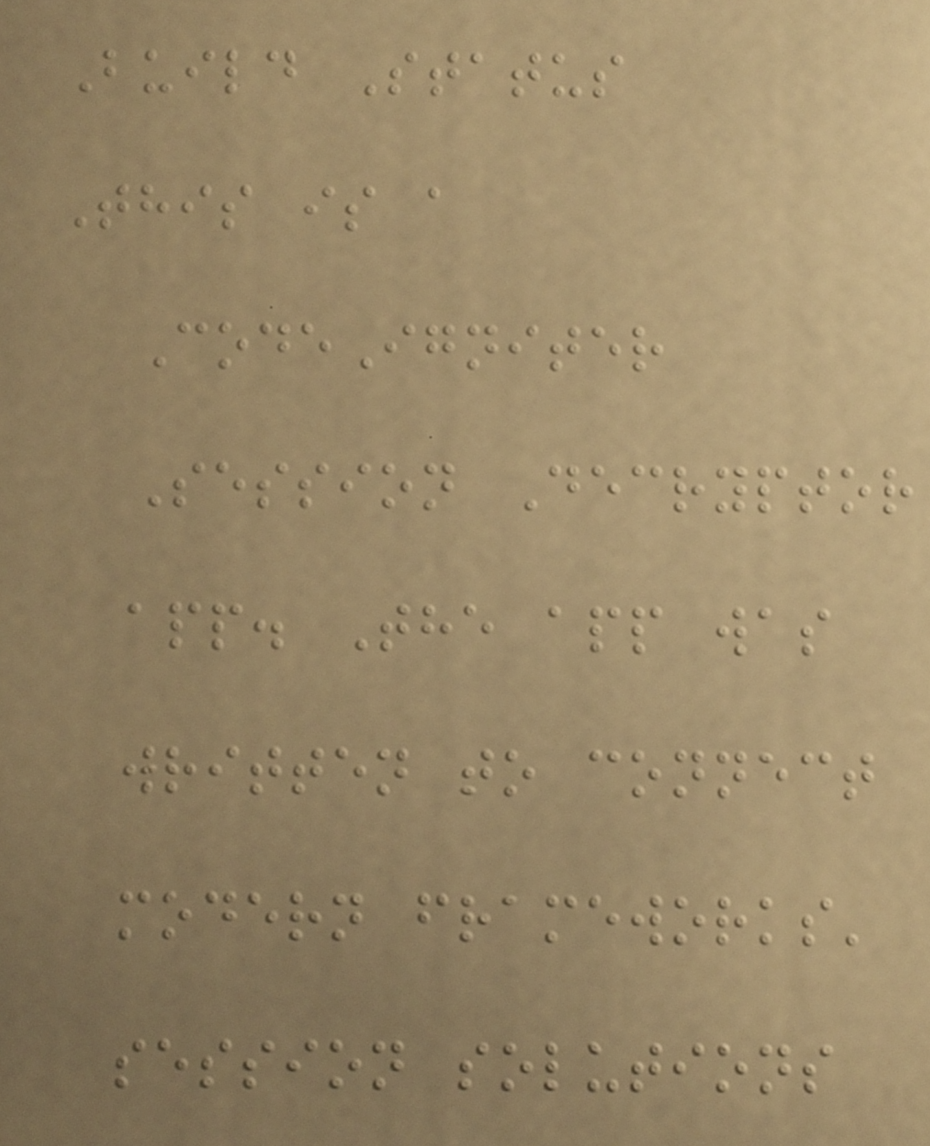Build Status
This is a
CodeIgniter
Session Decryptor
app. The app was
written to connect
modern frameworks'
session solutions
